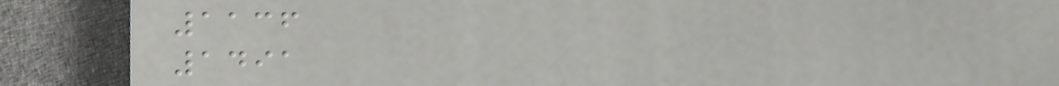1136
1491
